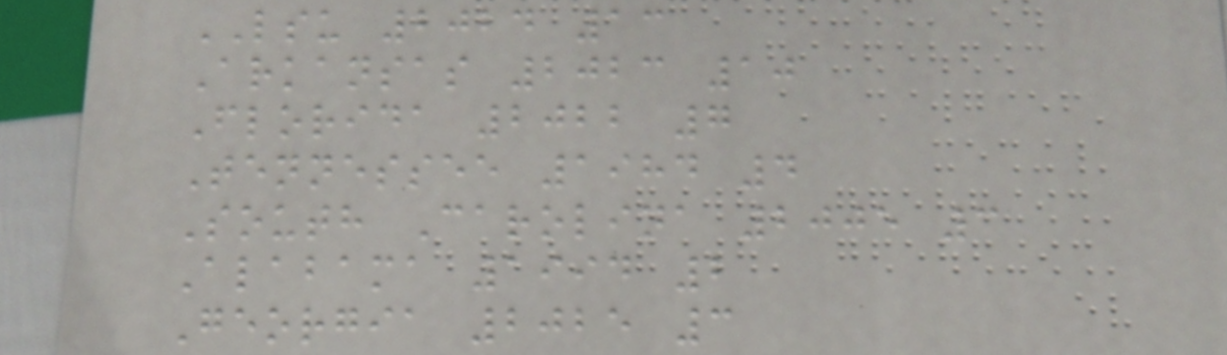LSU 2024 13
Arkansas 2023 10
Florida 2022 7
Tennessee 1984 4
South Carolina 2005 3
Alabama 1994 2
Georgia 2025 3
